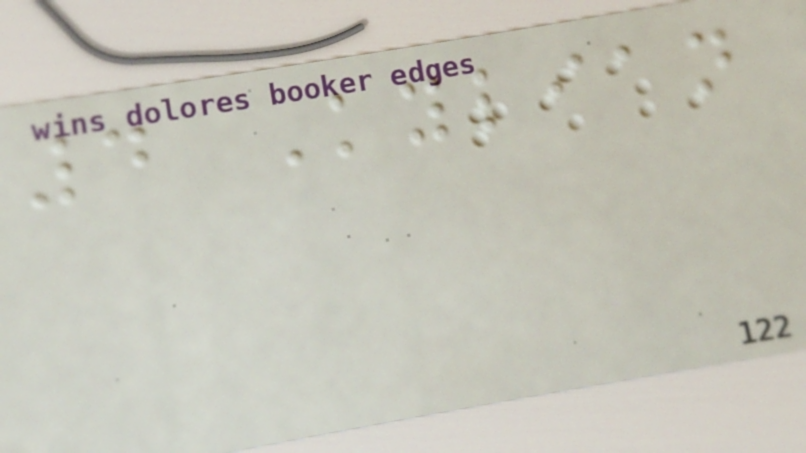4 Kylian
